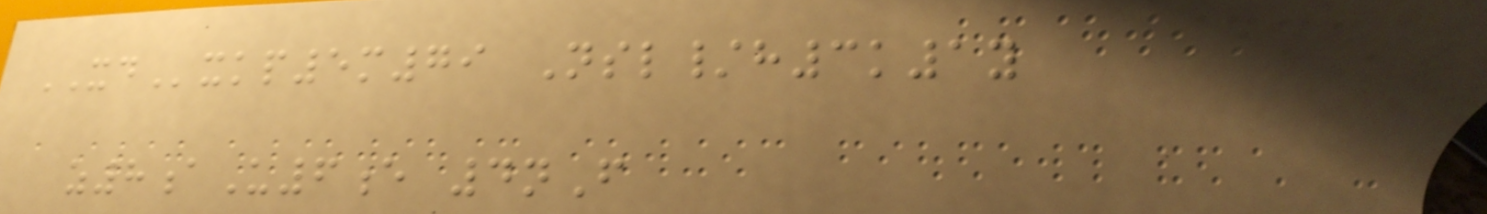XDxkp5m79 Nsl/h3k1y
z8aU6e 4nF
